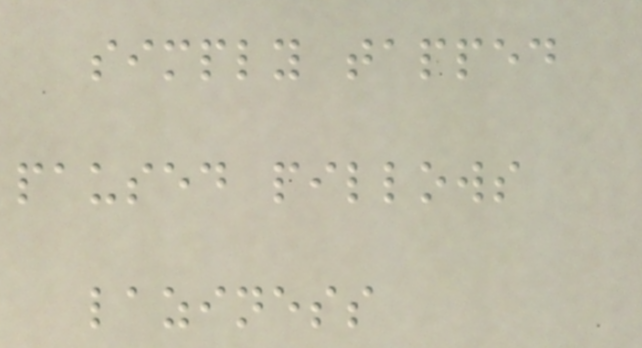simply tapped
paused pillows
laziness
